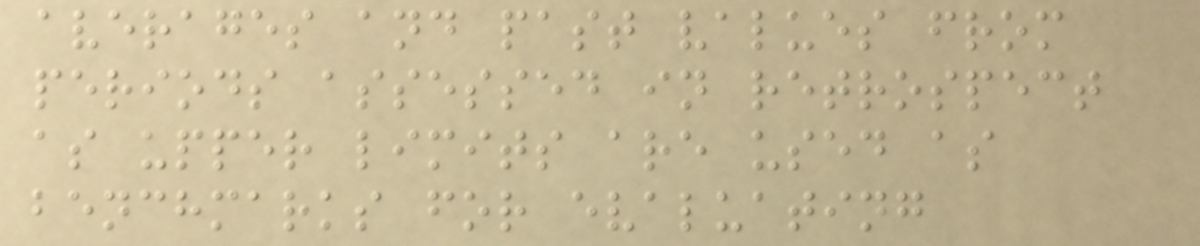averages and past values from
periods assessed in retrospect
as upper limits are used as
benchmarks for evaluating
